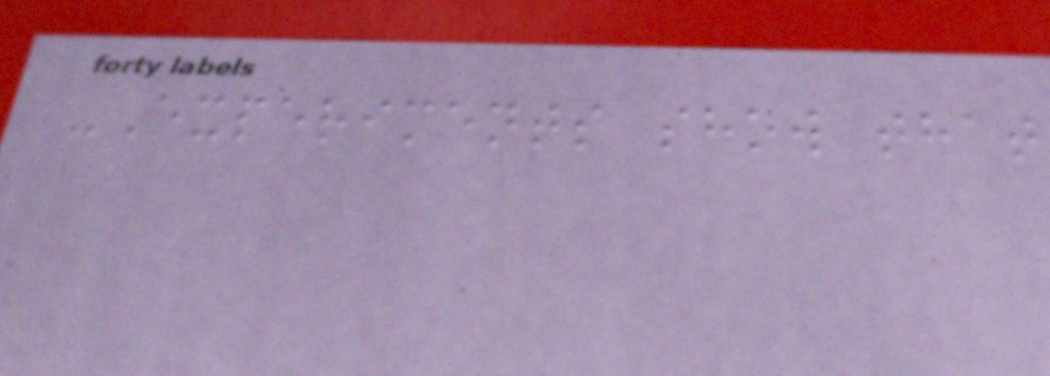-Experiments show that
